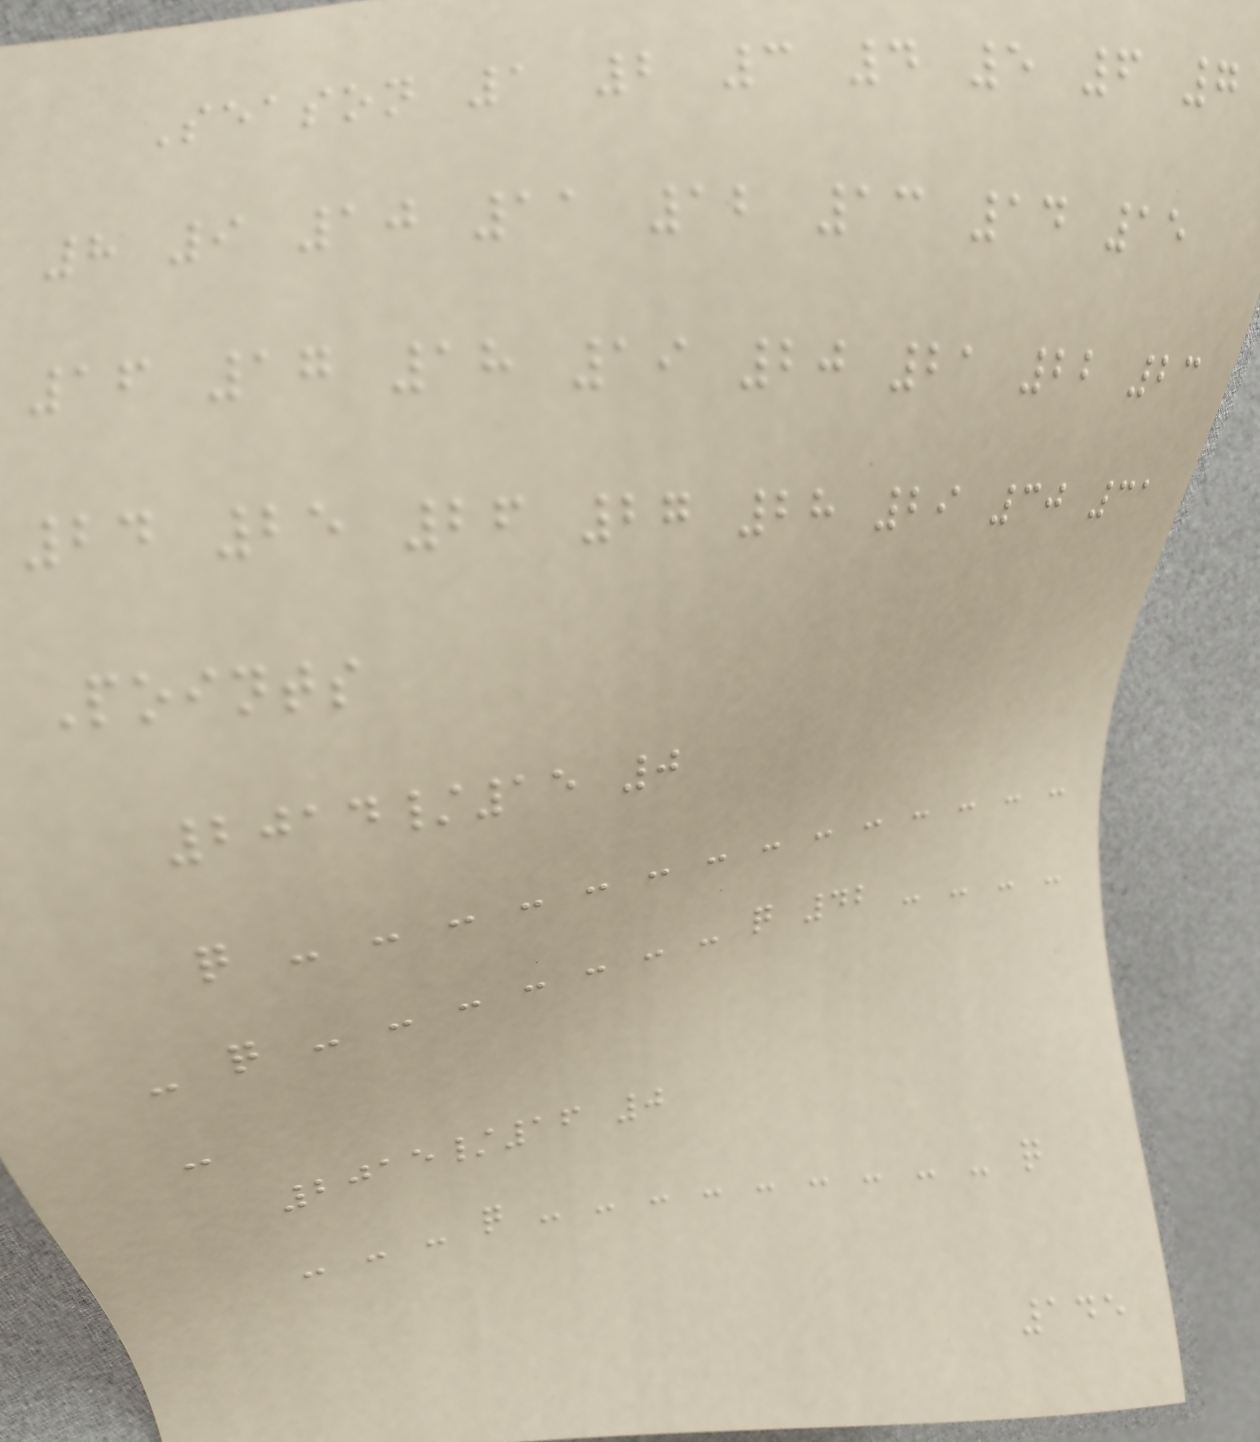Season 1 2 3 4 5 6 7
8 9 10 11 12 13 14 15
16 17 18 19 20 21 22 23
24 25 26 27 28 29 30 31
Points
2014/15 0
q - - - - - - - - - - - - - -
- q - - - - - - - q 42 - - - -
-
2015/16 0
- - - q - - - - - - - - - q
145
